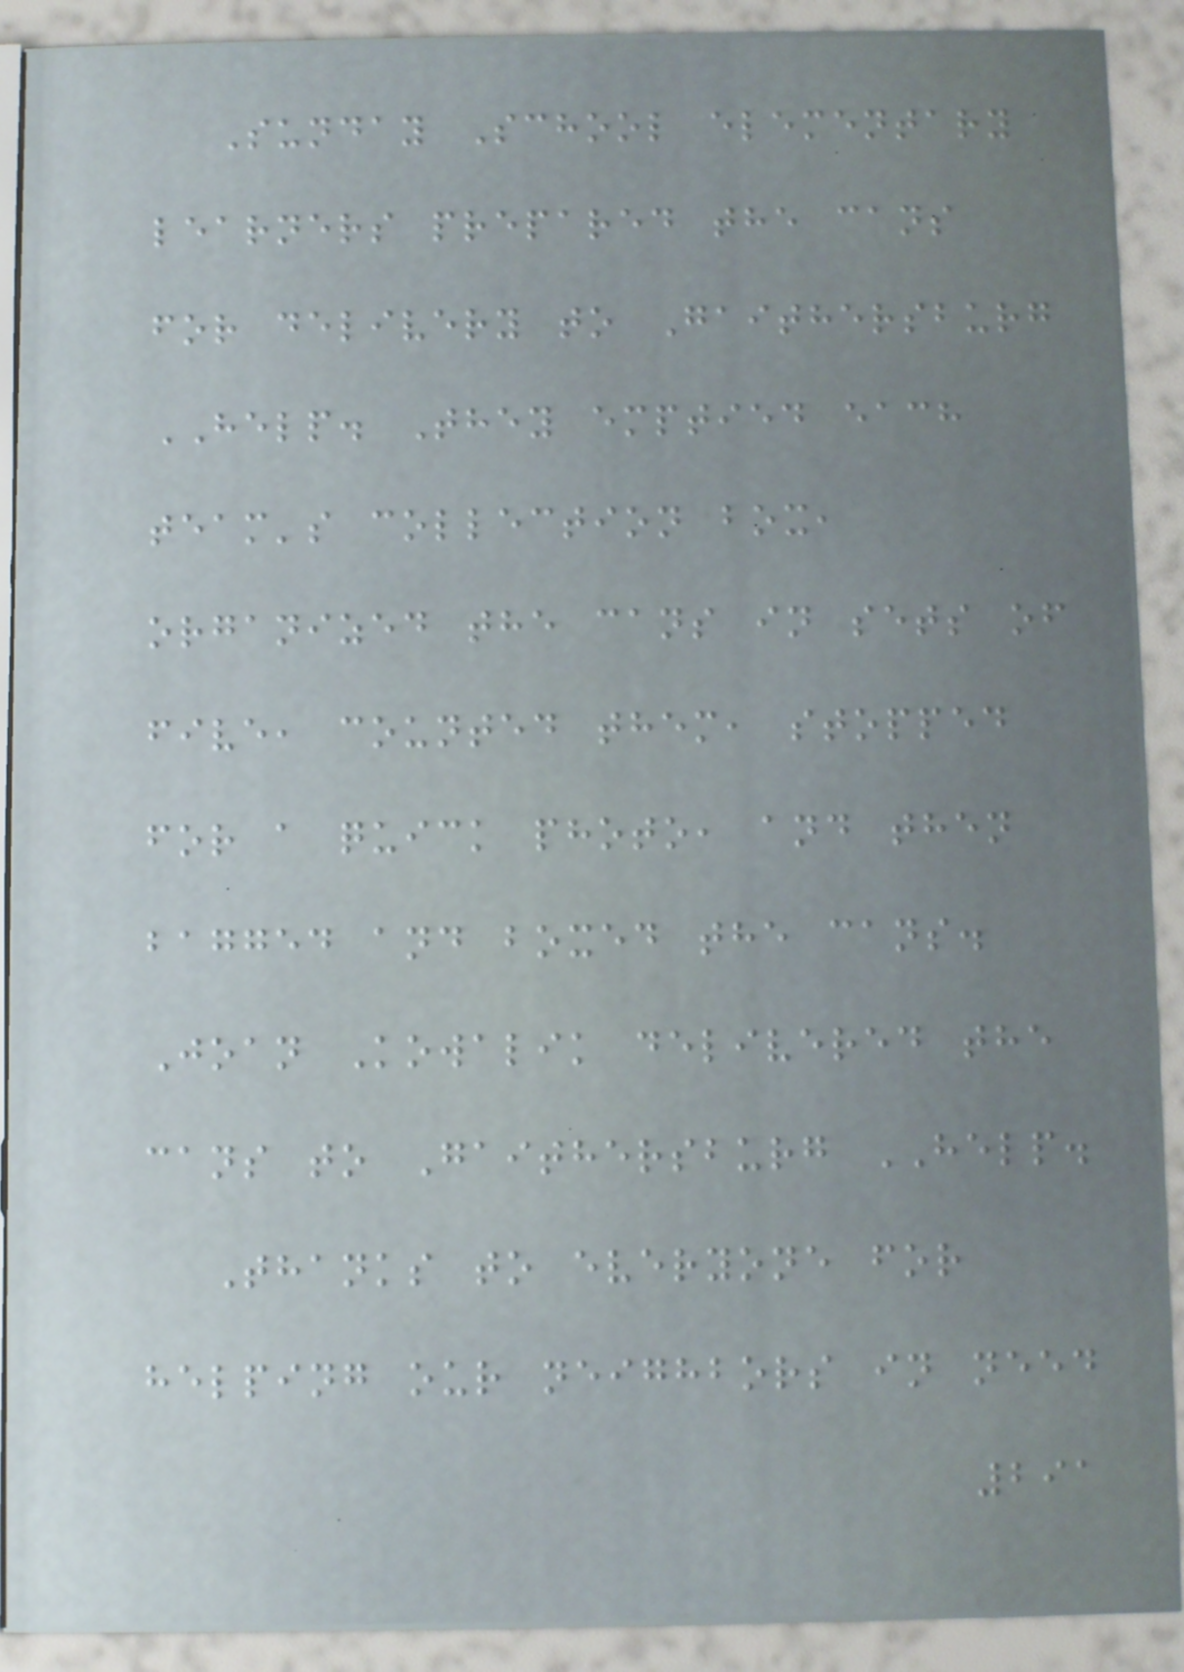Sunday School elementary
learners prepared the cans
for delivery to Gaithersburg
HELP. They emptied each
team's collection box,
organized the cans in sets of
five, counted them, stopped
for a quick photo, and then
bagged and boxed the cans.
Joan Kowalik delivered the
cans to Gaithersburg HELP.
Thanks to everyone for
helping our neighbors in need
291
